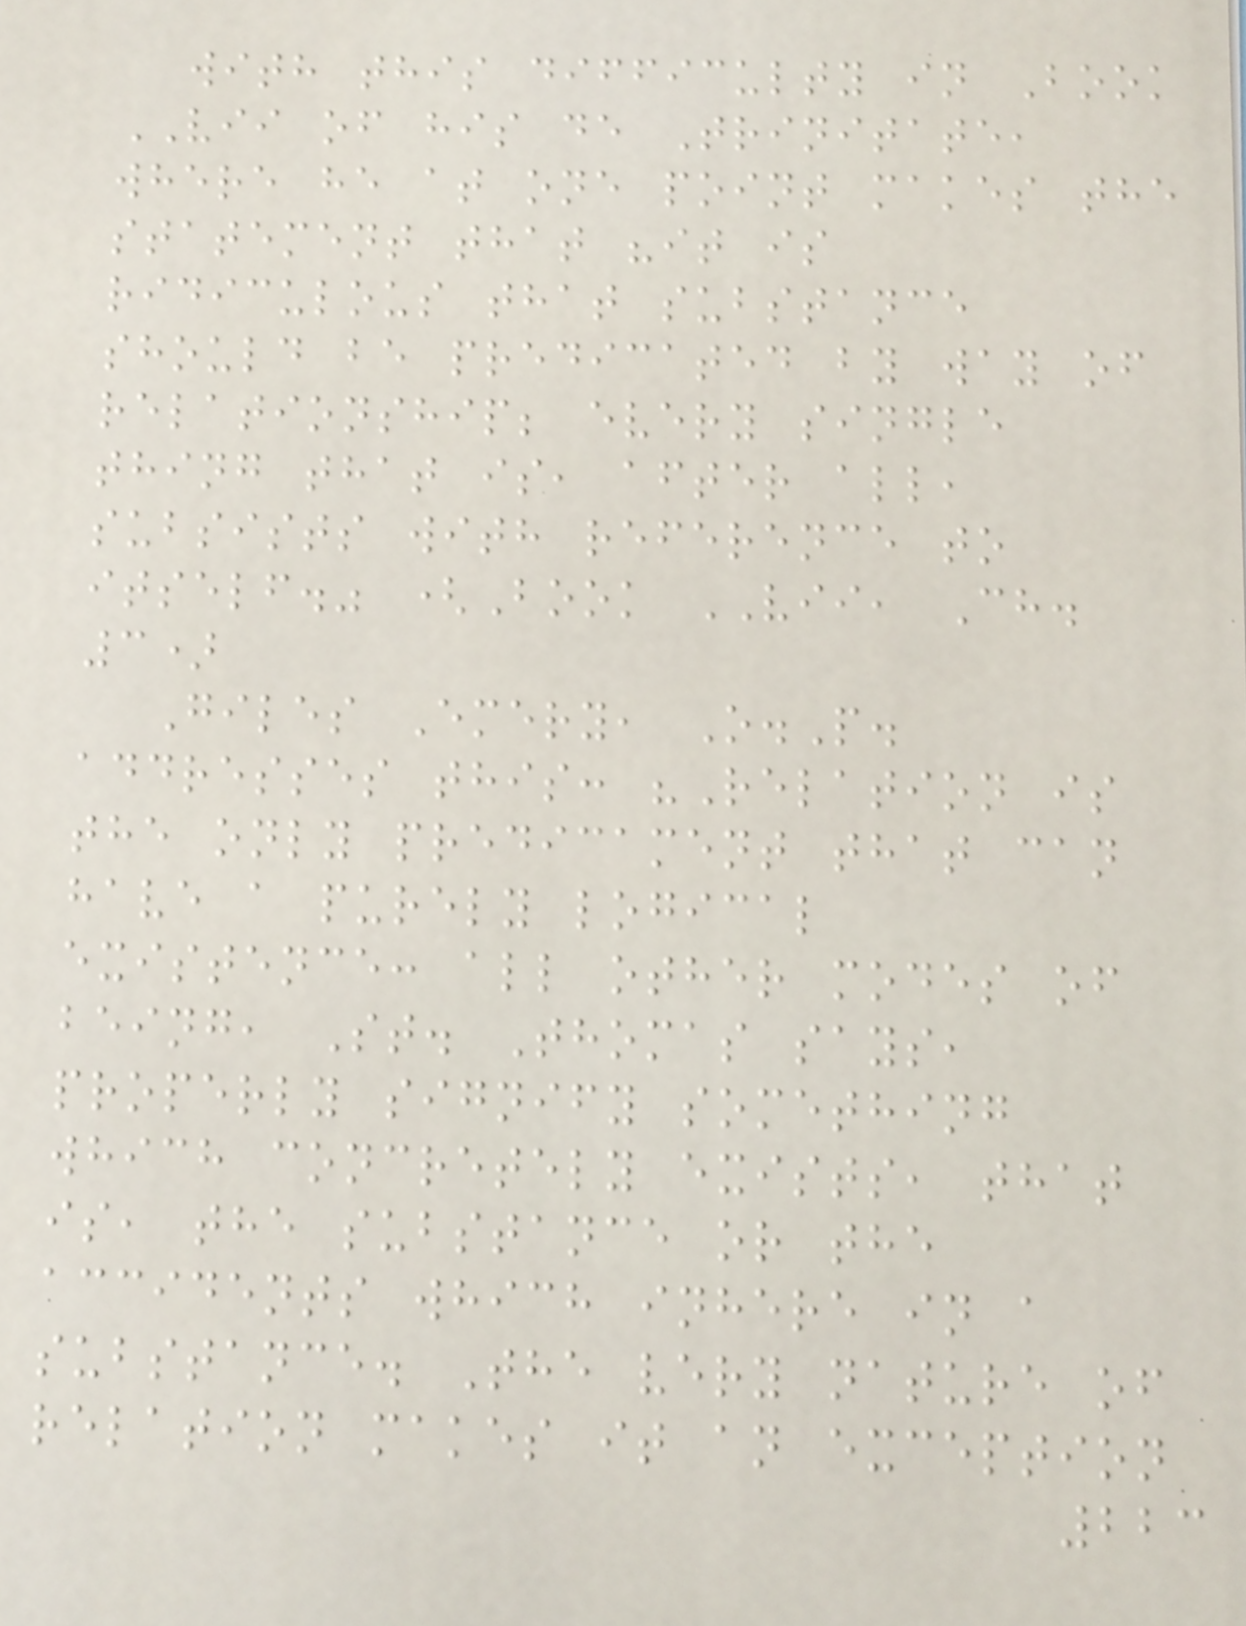with this difficulty in Book
VII of his de Trinitate,
where he at one point makes the
statement that "it is
ridiculous that substance
should be predicated by way of
relationship; every single
thing that is, after all,
subsists with reference to
itself." (Book VII, Ch.
3)
Giles Emery, O.P.
addresses this: "Relation is
the only predicament that can
have a purely logical
existence: all other modes of
being, St. Thomas says,
properly signify something
which concretely exists, that
is, the substance or the
accidents which inhere in a
substance. The very nature of
relation makes it an exception
223
